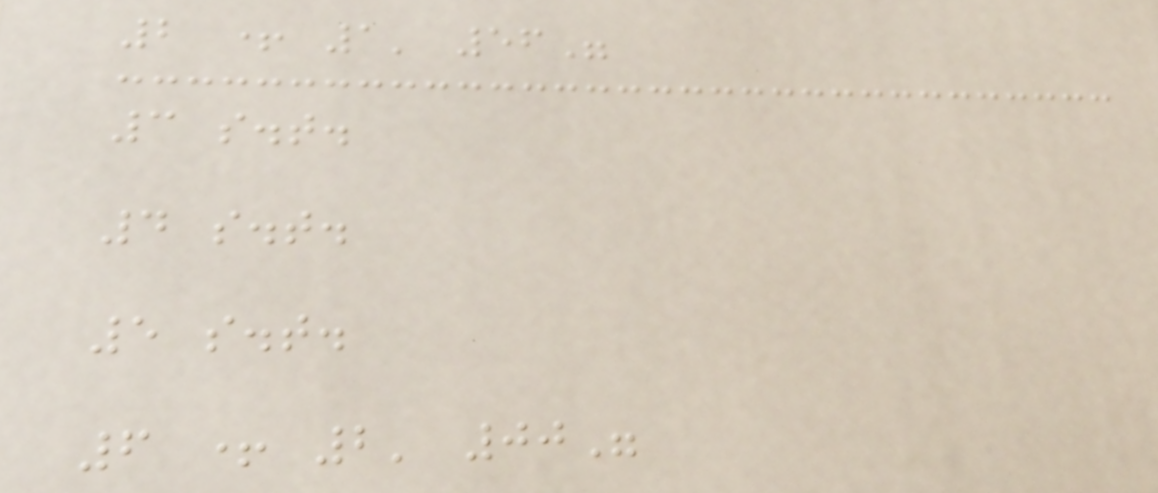2 + 1' 56"
3 s.t.
4 s.t.
5 s.t.
6 + 2' 00"
